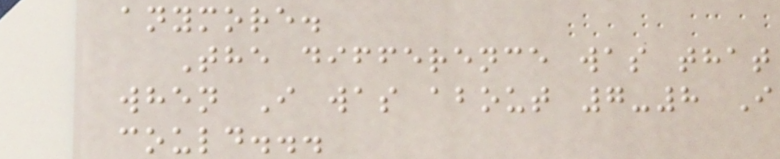anymore.
The difference was that
when I was about 7-8 I
could...
